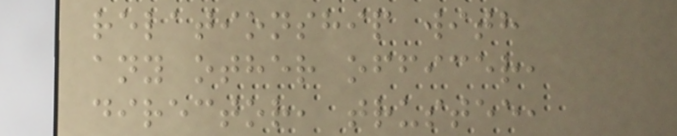relationship with
any other officer,
director, trustee,
